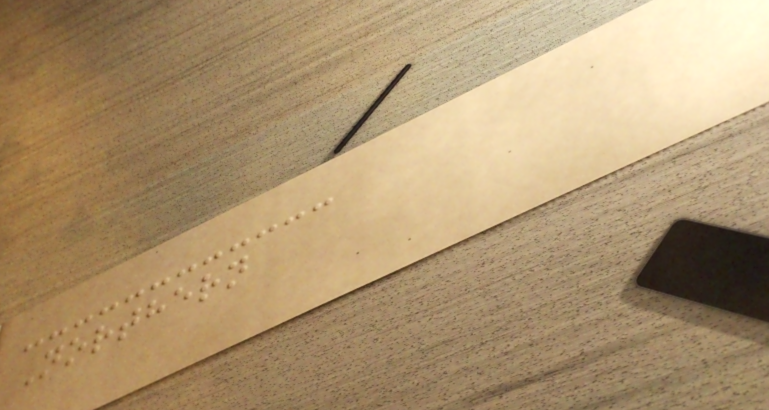Northern
